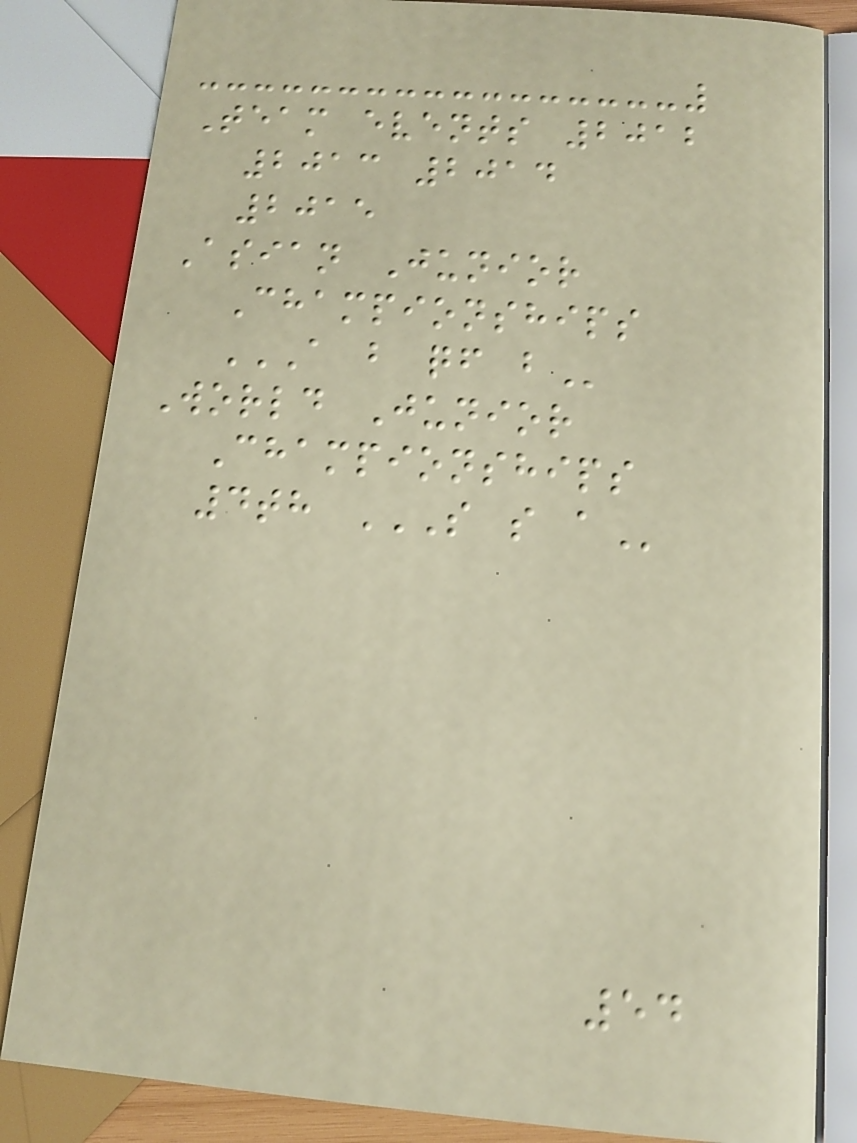Team events 2012
2013 2014
2015
Asian Junior
Championships
A B QF B
World Junior
Championships
4th S S A
54
